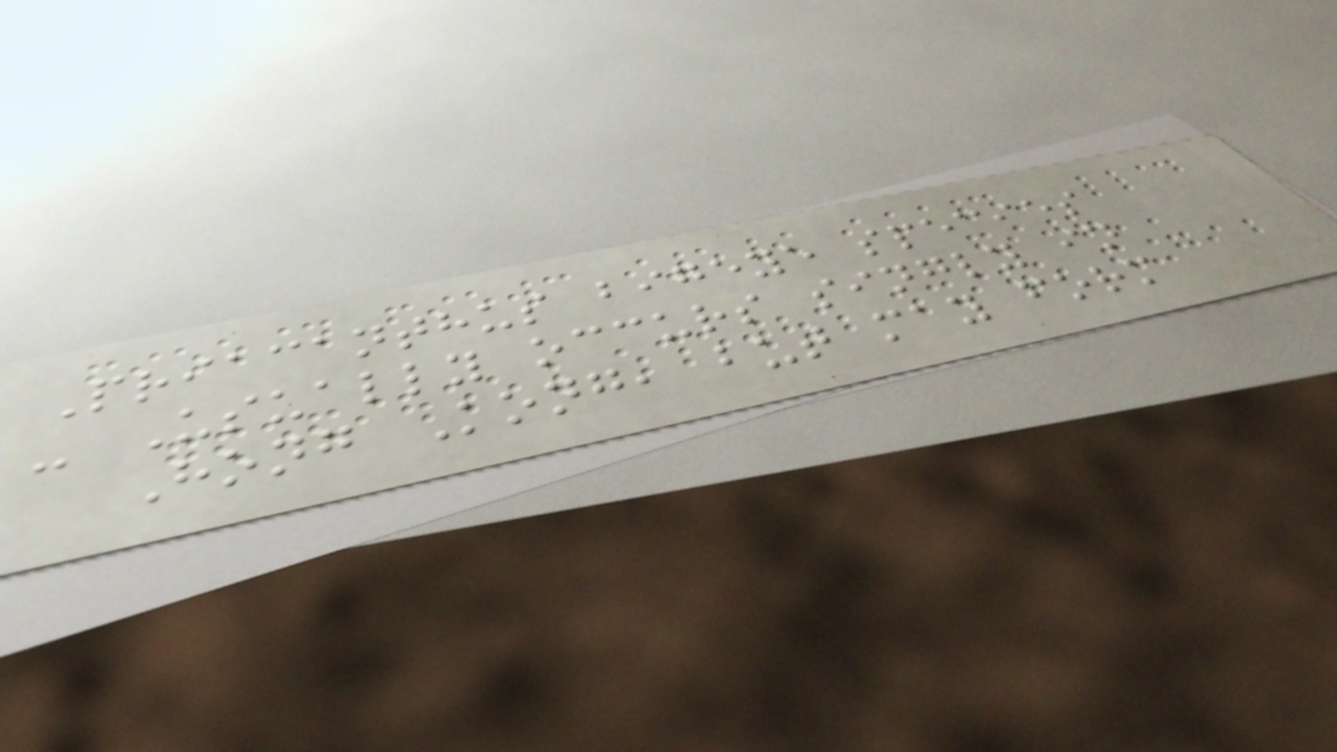Priacanthus bigeye species
- Usually occurs singly in
Hong Kong, but may form
